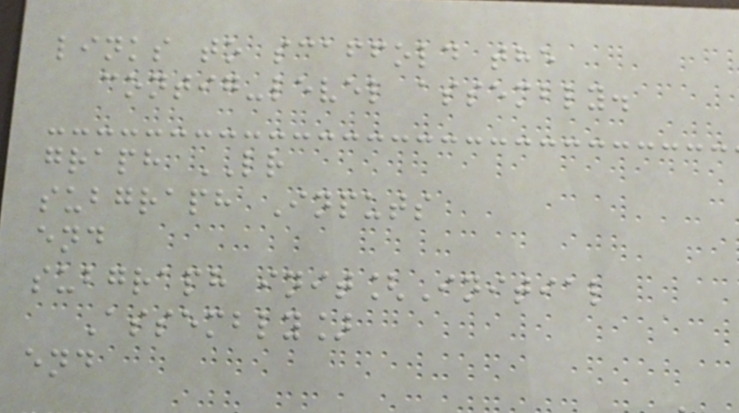links to scaffold the
contig-level assembly.
graph LR
subgraph Inputs
end
subgraph init[Initial
Assembly]
end
